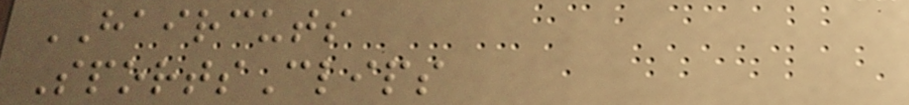HAIRCUTS
SportsClips
